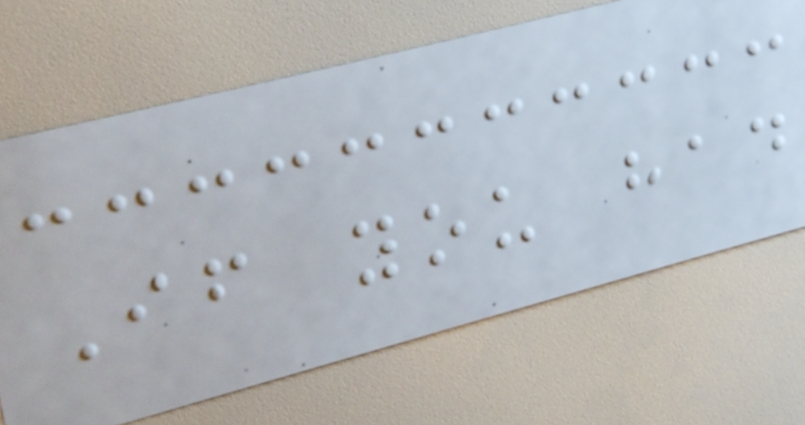If you had
